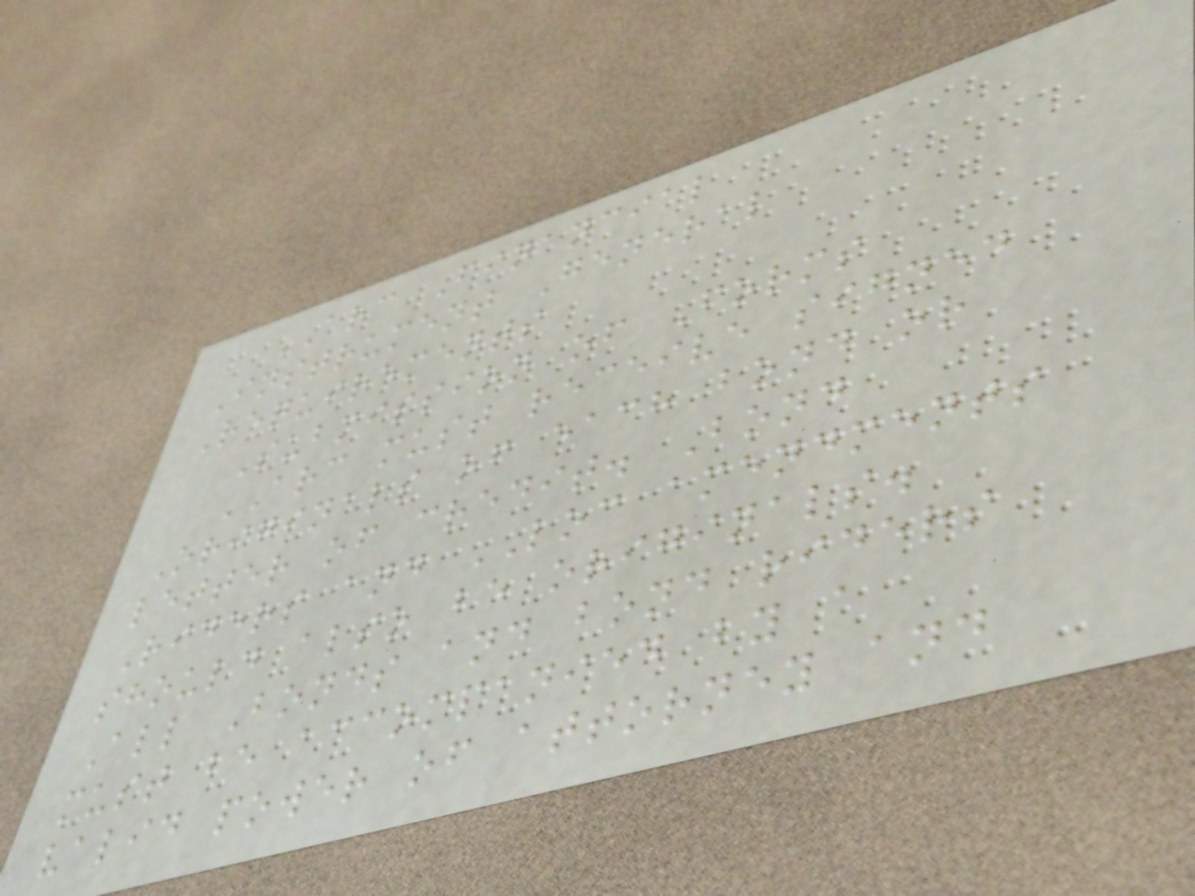ARC Financial
Instrument General
Requirements
Submission of Forms
ARC must receive signed
Originals of each bond or
letter of credit. Bond
Riders and LOC amendments
should also be originals.
All Bonds and bond riders
must be accompanied by a
valid power of attorney and
